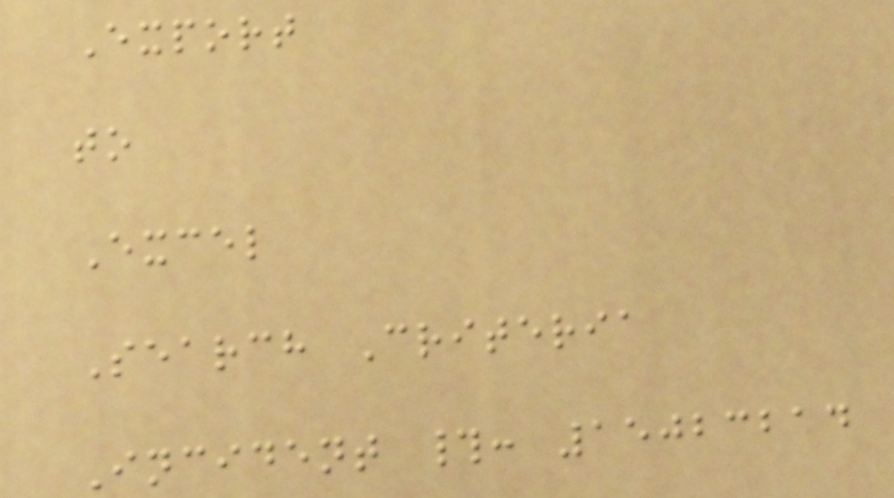Export
to
Excel
Search Criteria
Incident #: 15023214
